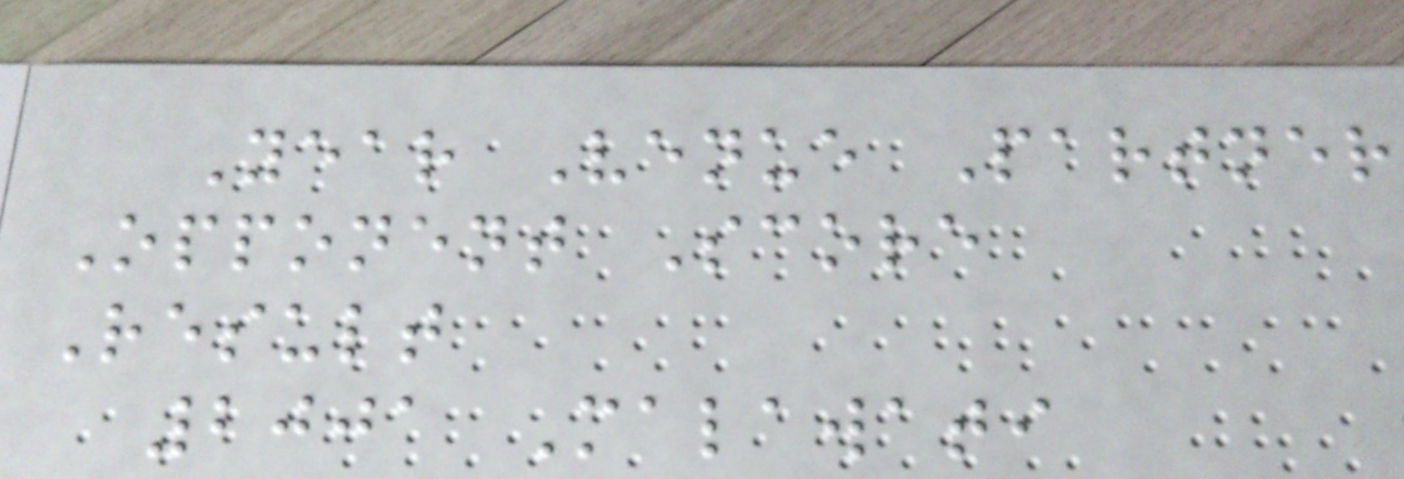Year Venue Partner
Opponent Score
Result
2001 Malawati
